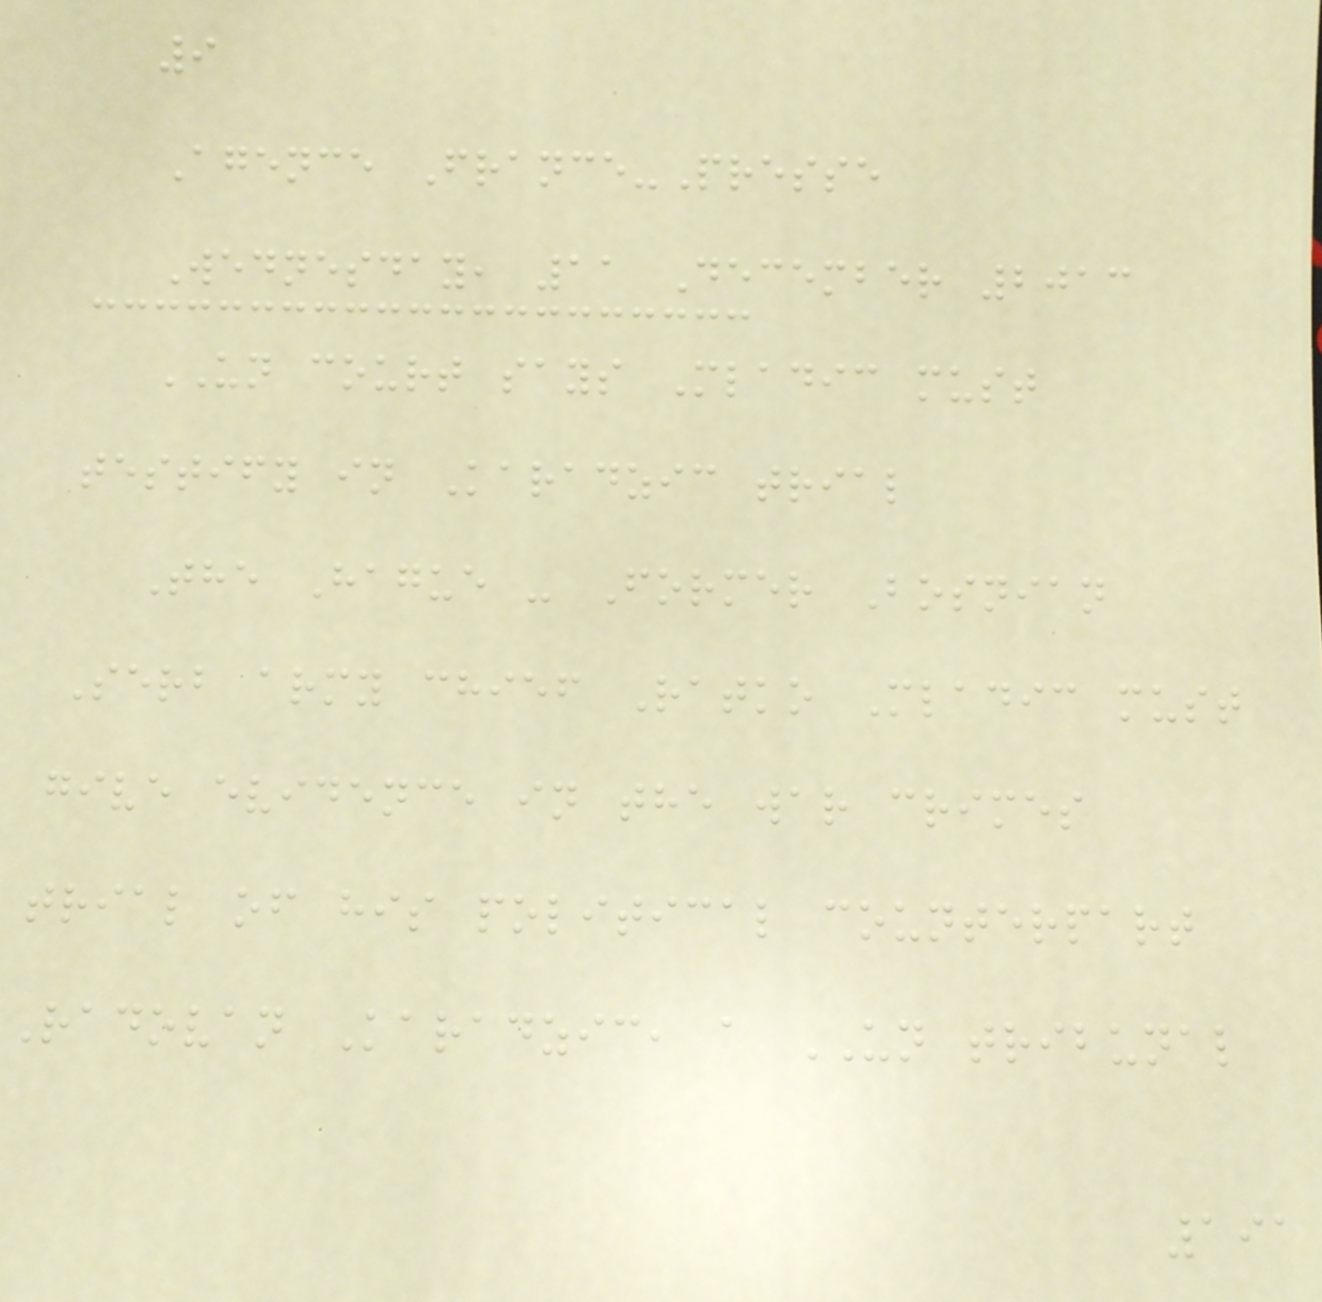9
Agence France-Presse
Wednesday, 11 December 2013
UN court says Mladic must
testify in Karadzic trial
The Hague - Former Bosnian
Serb army chief Ratko Mladic must
give evidence in the war crimes
trial of his political counterpart
Radovan Karadzic, a UN tribunal
191
